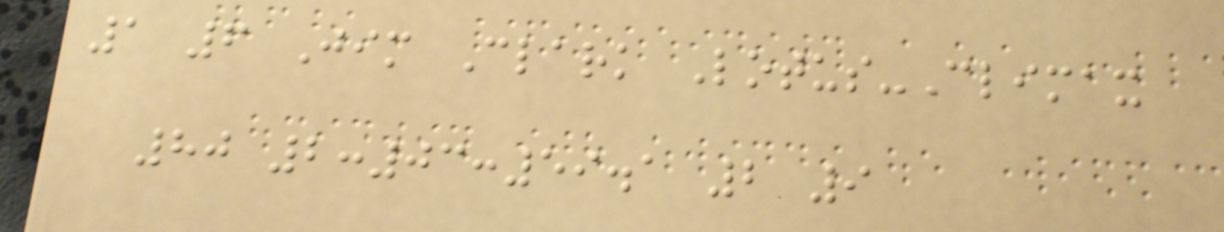1 6 Jim Clark Lotus-Climax
80 2:03:59.1 2 9
